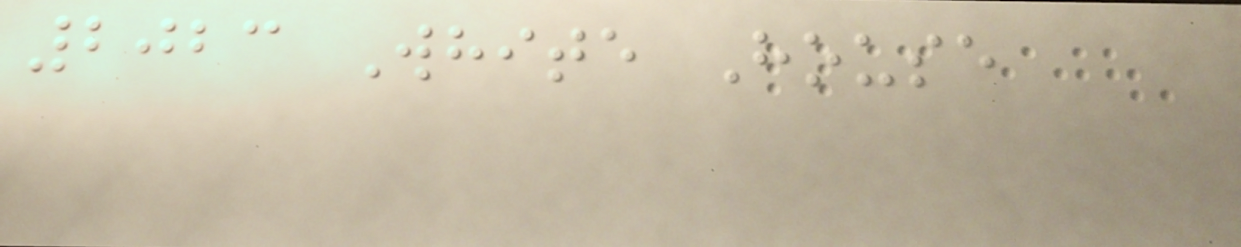2023 White House
